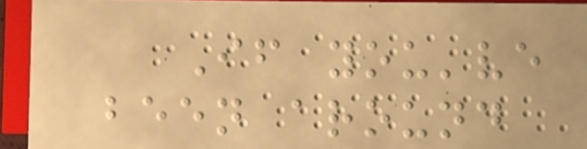If you've
been around
